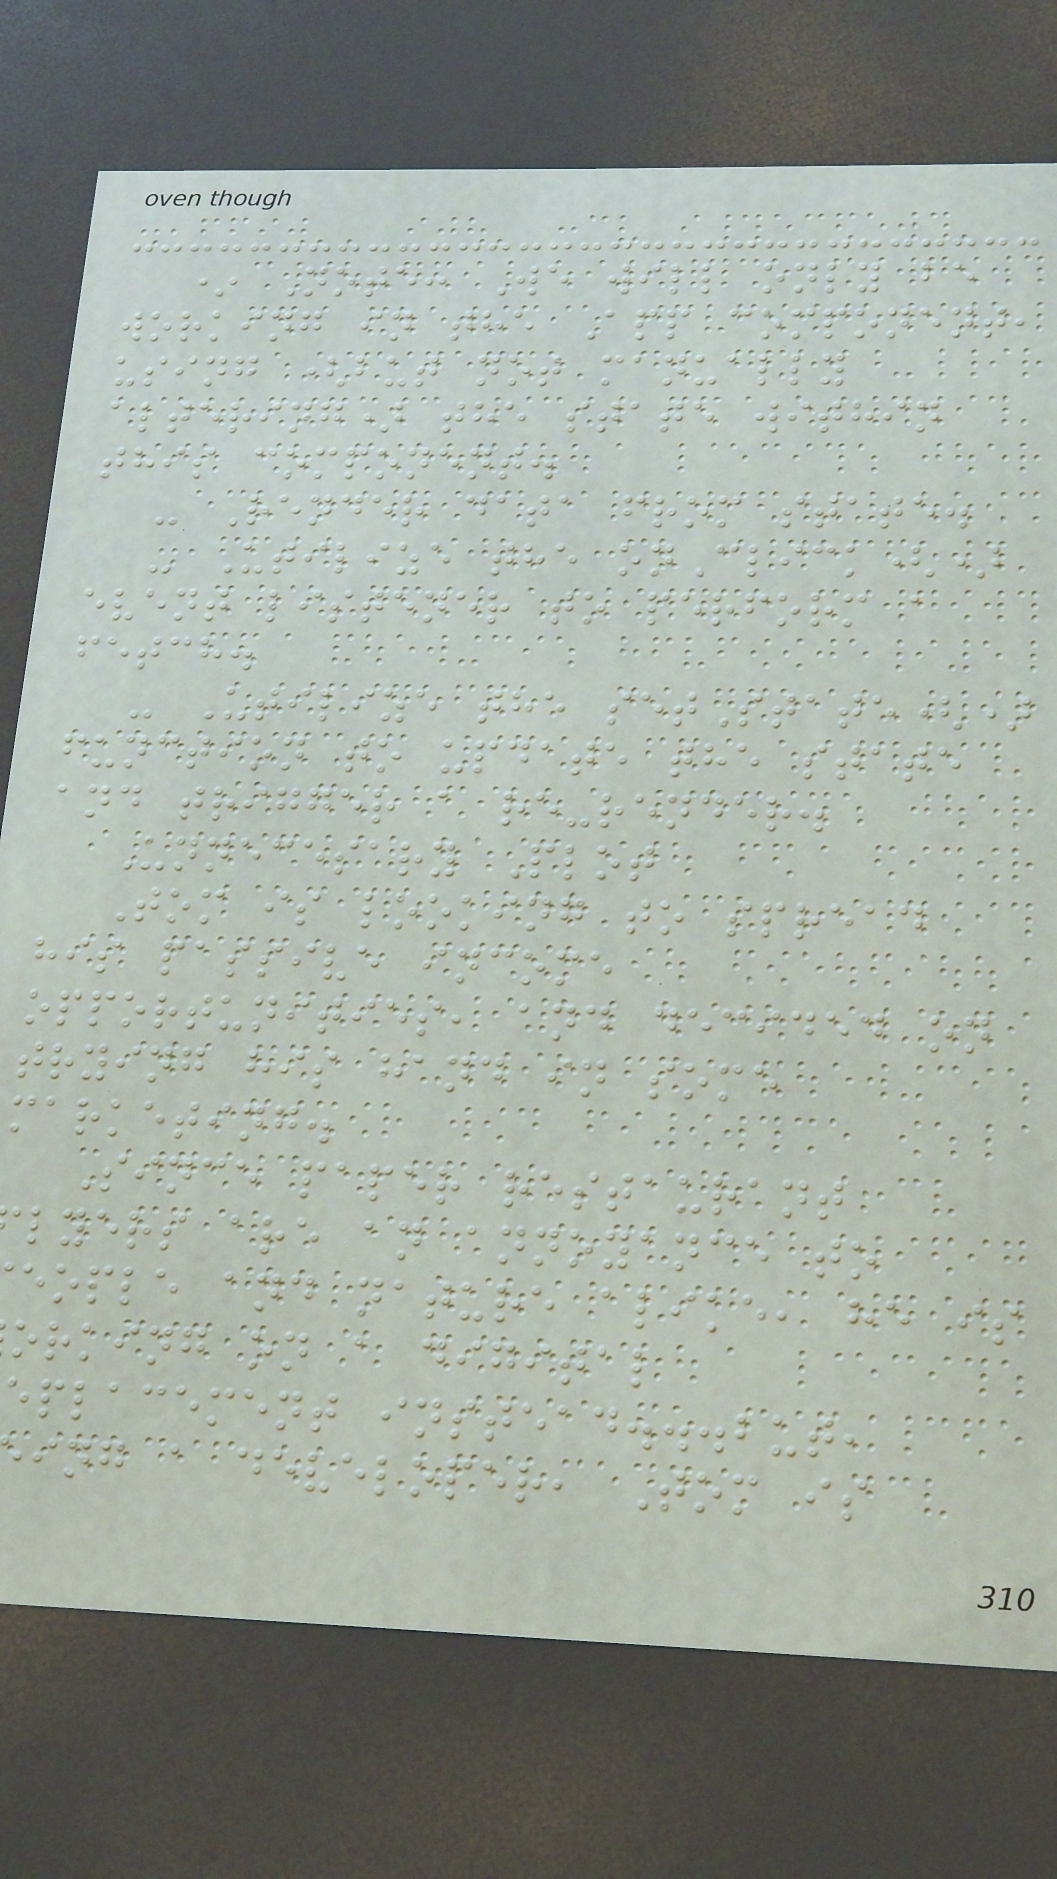* Note: We will only be
working in the App component,
using (but not manually
altering) the state within
this component.
- Render data from state.
- Utilize the onClick()
event listener to perform a
fetch.
- Utilize the setState()
function to update the state
and trigger a re-render.
Unnecesary Plot
Tom is looking to spread
his passive income
opportunities, and decided on
trying his hand in some
marketing.
Since paper restaurant
lyers are an annoyance to
eople and nature alike, he is
orking on a digital
eplacement instead...but,
ing a developer, Tom is
